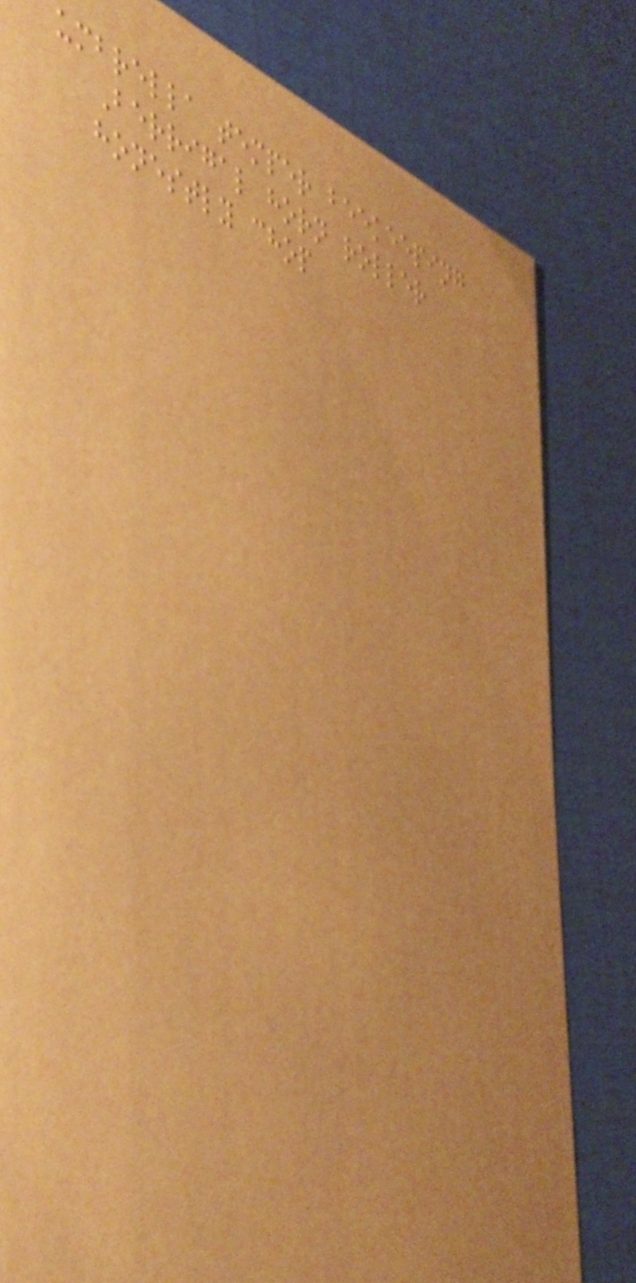umbrella temper beekeeping
Berrigal horn roller
honestly chop
